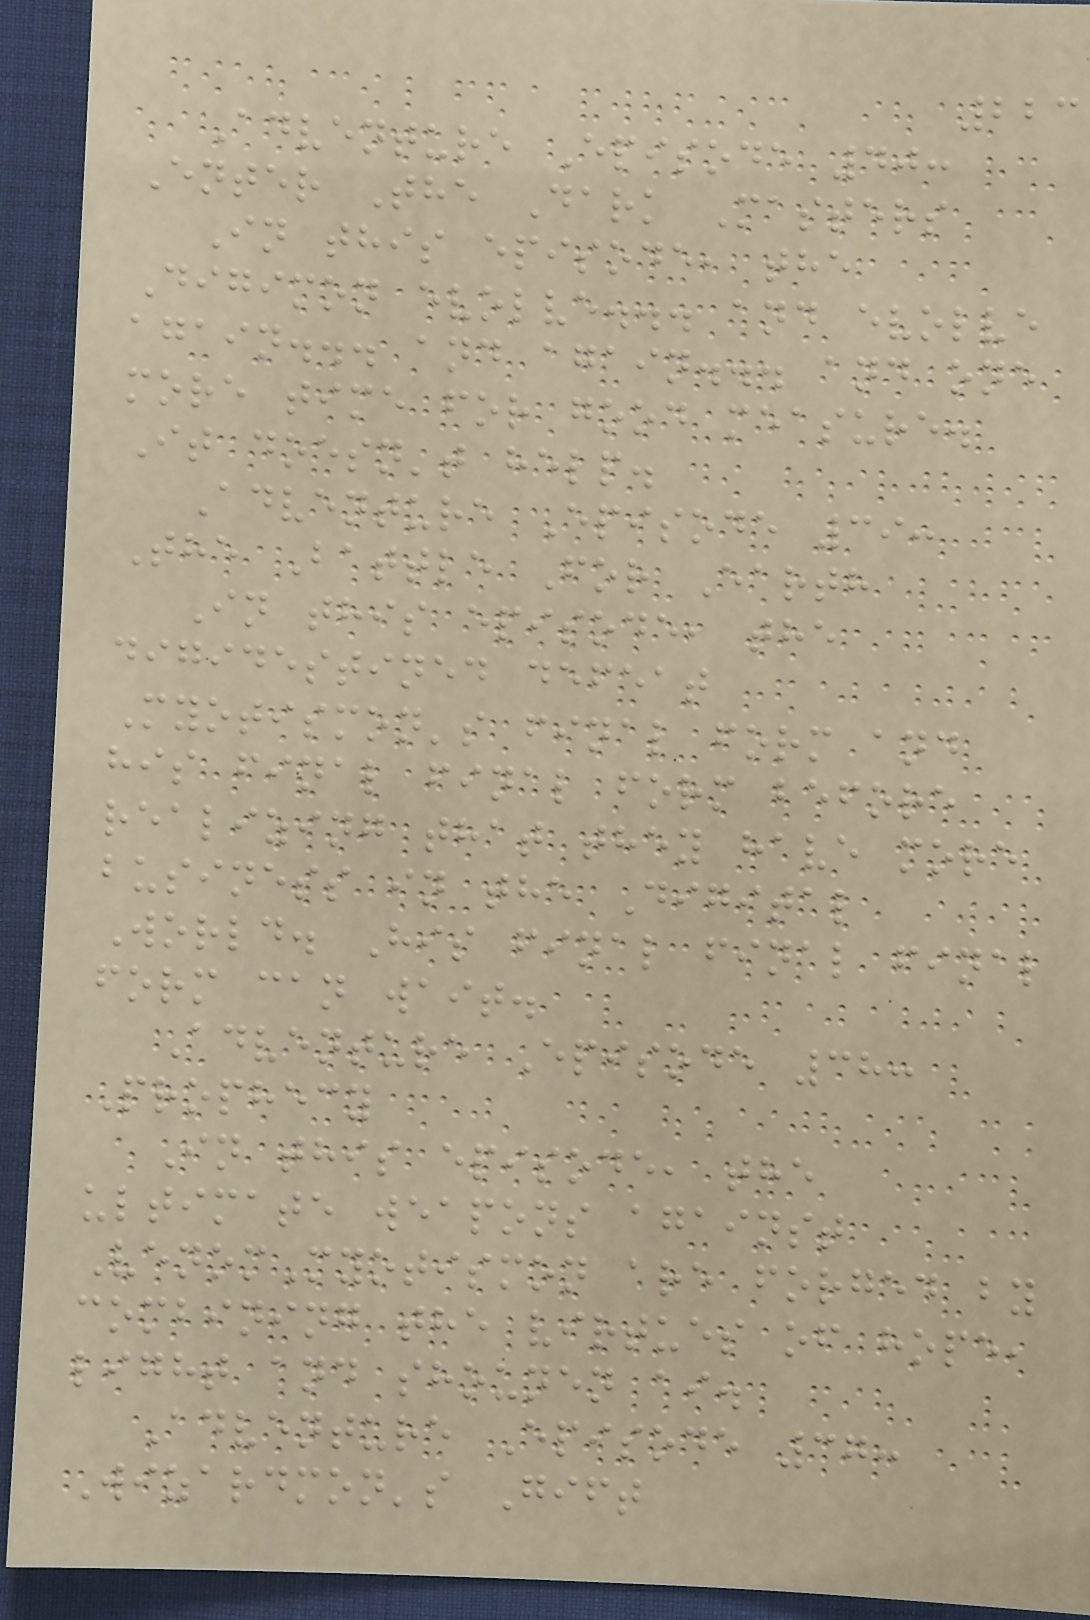223
Adventure Episode 40:
Enter The Dark Masters
In this episode, the
Digimon evolve... and evolve
again... and again... and one
more time for good measure.
It doesn't help.
Adventure Episode 39:
The Battle For Earth
In this episode, the
digidestined defeat
Myotismon's final form and
his final final form before
realizing that they have more
business in the Digital
World. His final final final
form can wait.
Adventure Episode 38:
Prophecy
In this episode, the
ultimate weapons against
VenomMyotismon are forged by
combining the virtues of hope,
light and shounen ai.
Adventure Episode 37:
Wizardmon's Gift
